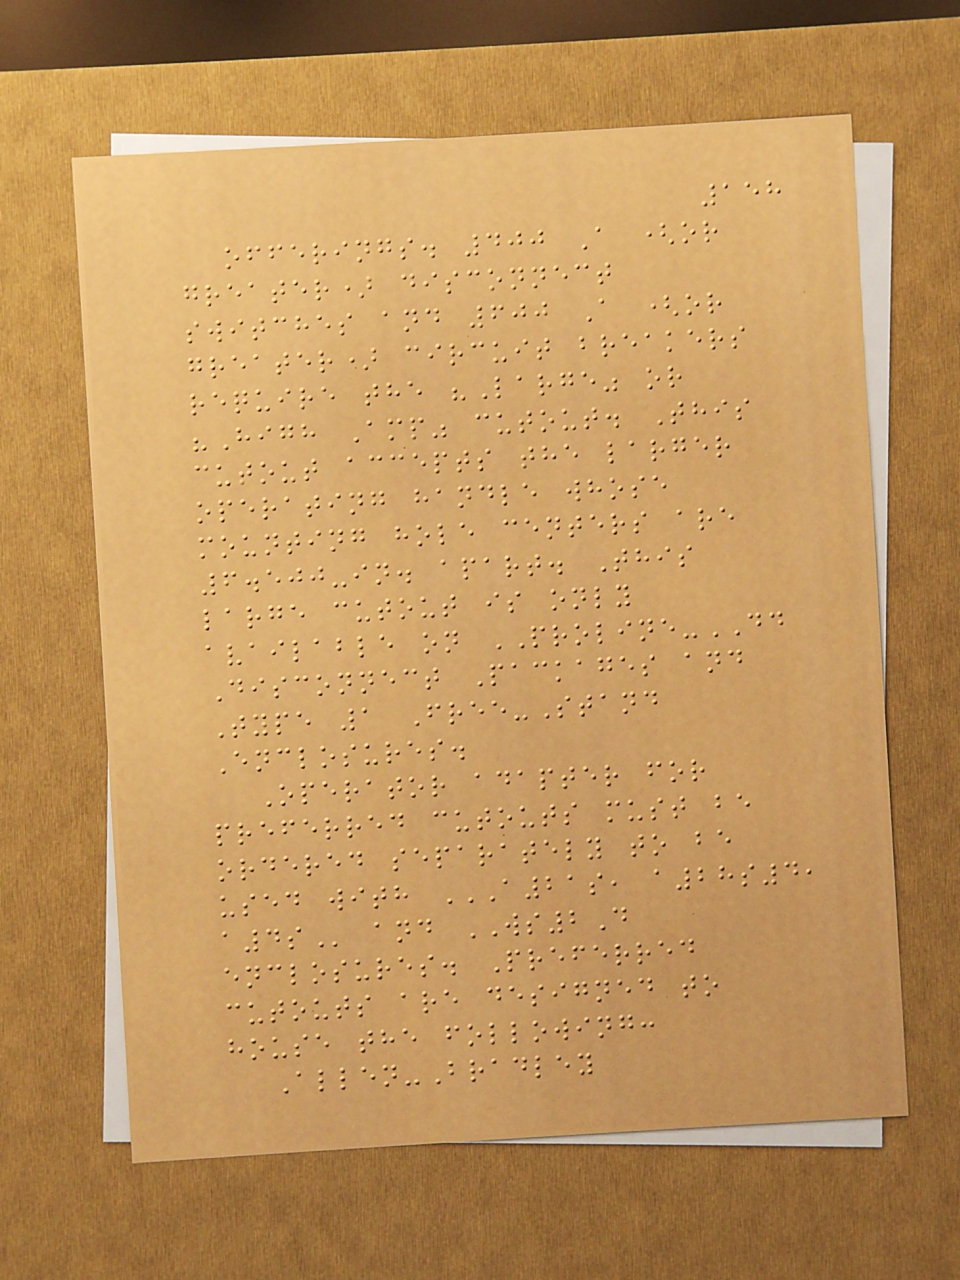158
offerings. 400 A (or
greater) disconnect
switches and 600 A (or
greater) circuit breakers
require the "Large" or
"High Amp" cutout. This
cutout accepts the larger
operating handle whose
mounting hole centers are
6.500-in. apart. This
large cutout is only
available on PROLINE-DD
Disconnect Packages and
Type 1 Free-Stand
Enclosures.
Operator adapter for
preferred cutouts must be
ordered separately to be
used with A21S, A28S4,
A4S and WS2D
enclosures. Preferred
cutouts are designed to
house the following:
Allen-Bradley
